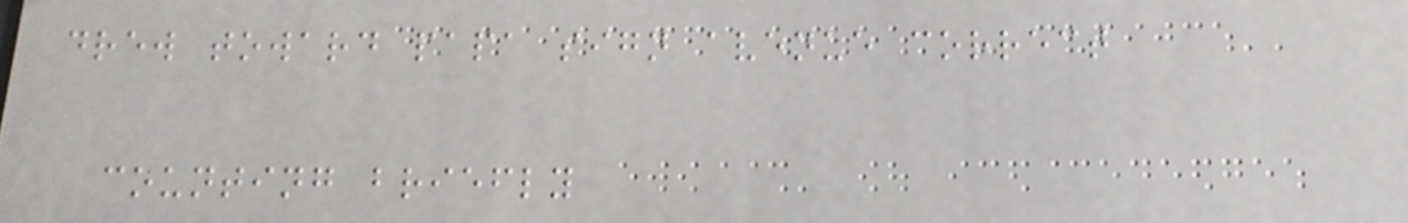drew toward papa sign avenue correct
counting briefly
